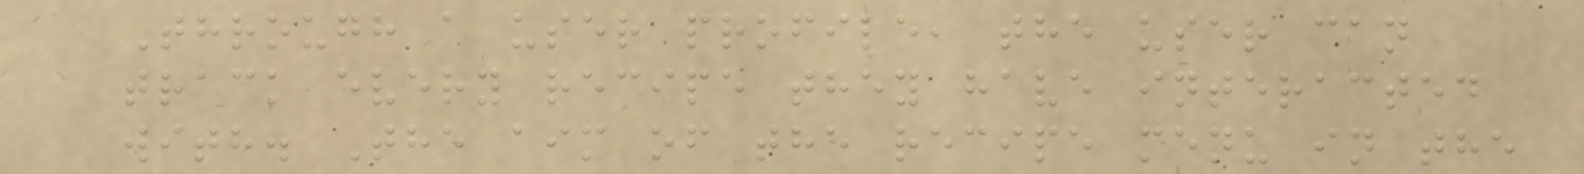Through a user profile, the user can
track every recipe they have interacted
with. The aim of the recipe menu in the
